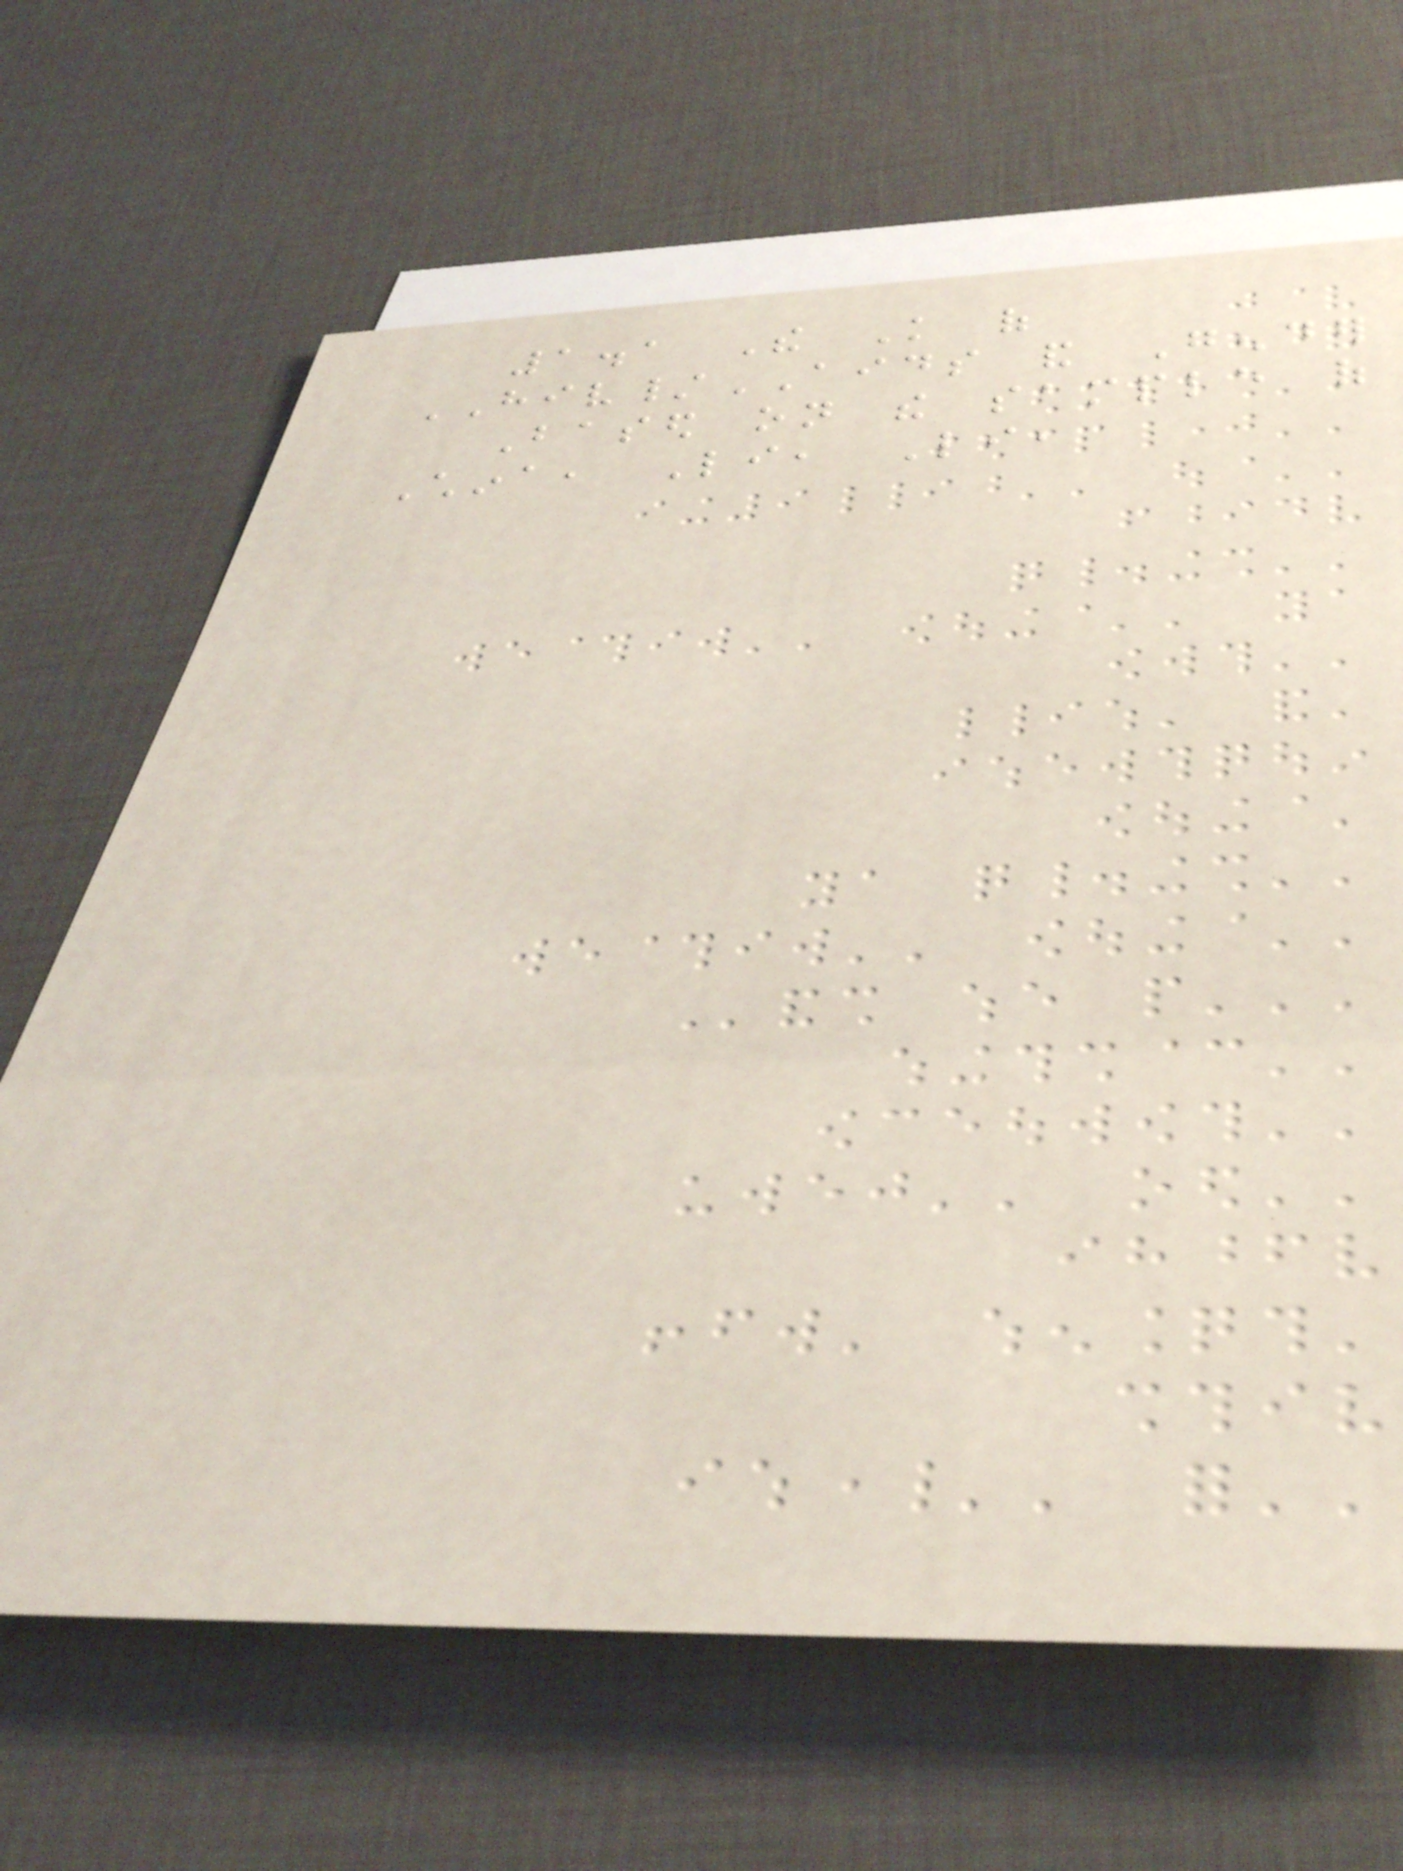1.1 The Knowledge of
HIV/AIDS and Gender
Based on the sample of
China, Li, Li,
